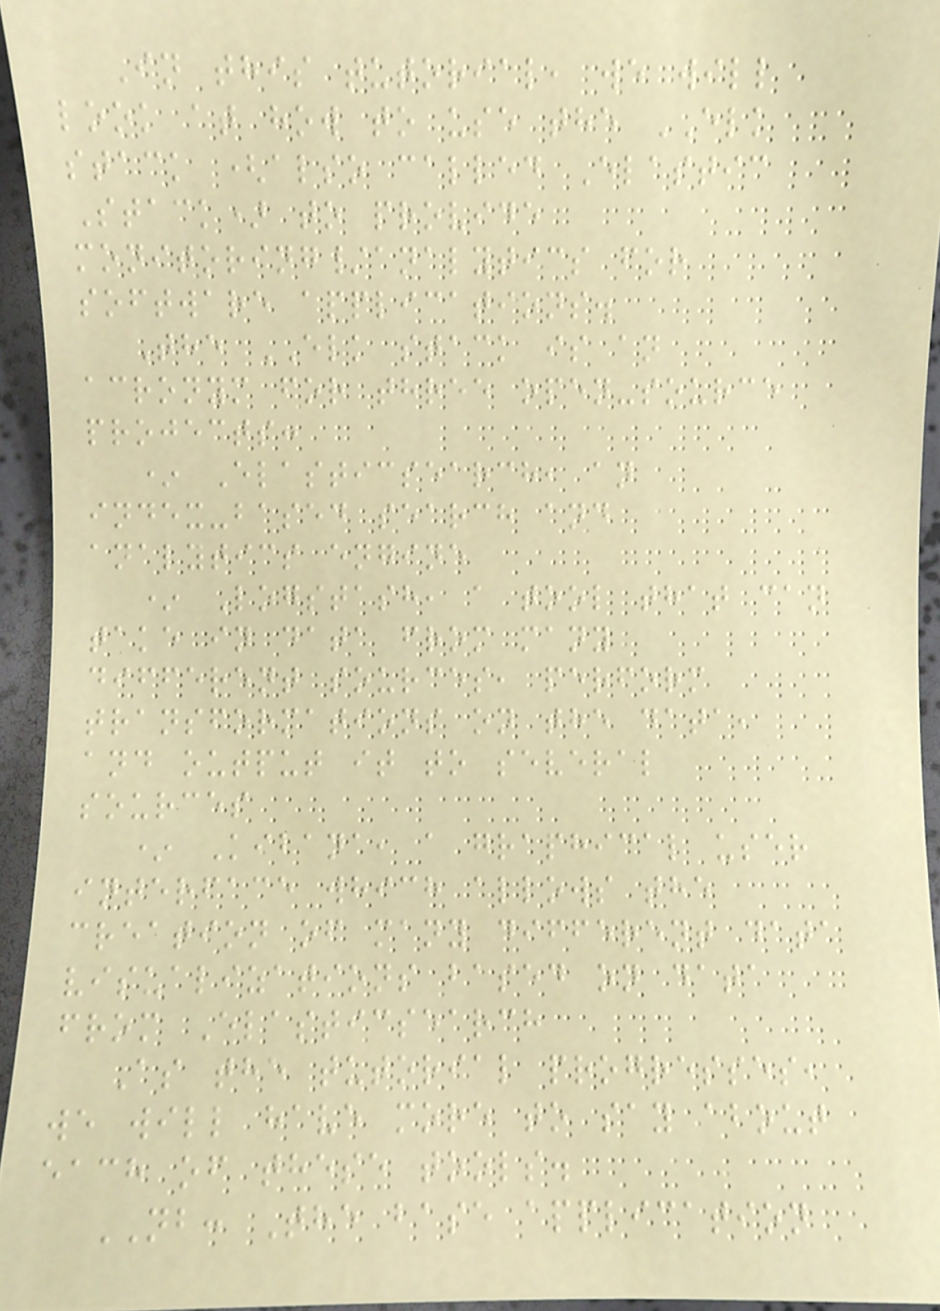In this tutorial, we will
look at how to use the ELK
stack (also called Elastic
Stack) to provide
monitoring/analytics for
software applications.
The ELK stack is an
acronym for three open-source
projects:
* Elasticsearch, an
index-based search and
analytics engine
* Logstash, a tool that can
take in data from many
different sources, perform
transformations on the data,
and output it to several
sources
* Kibana, a graphical user
interface which allows the
creation of many different data
visualizations based on data
from Elasticsearch
As the tutorial progresses,
we will have more to say about
each of these tools.
NB: The base application
